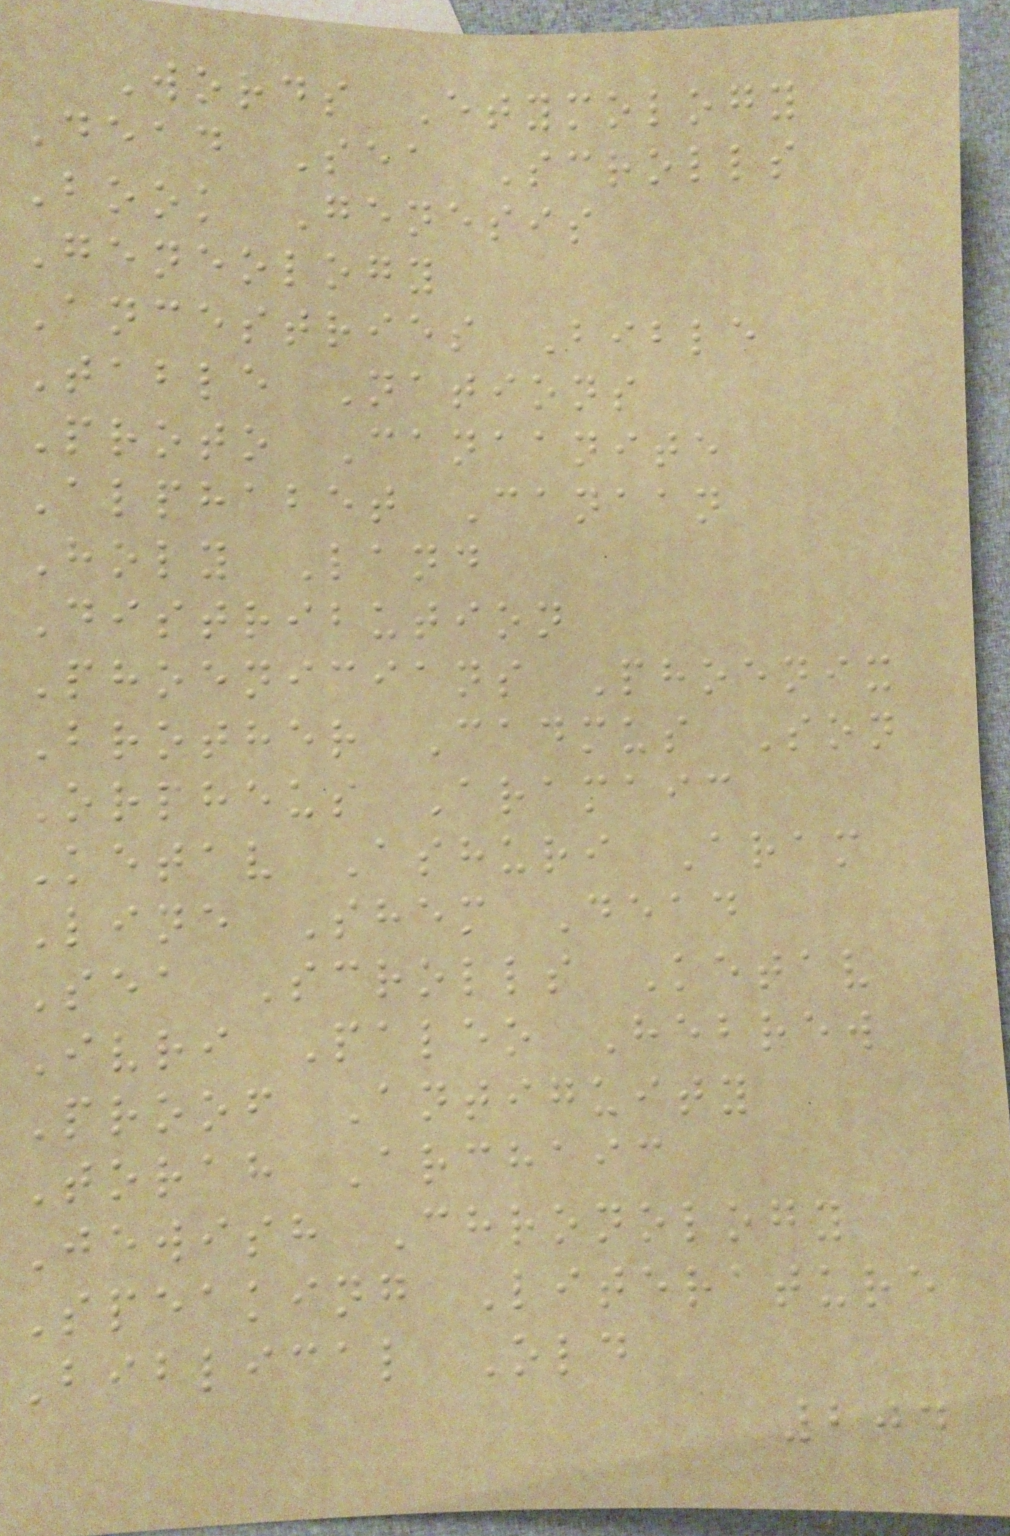Words Etymology
Dead Sea Scrolls
Book Genesis
Geneology
Ancestries Bible
Table Nations
Proto Canaanite
Alphabet Canaan
Holy Land
Distribution
Phoenicians Phoenix
Brother Cadmus Son
Orpheus Aramaic
Ketav Ashuri Aram
Line Shem Dead
Sea Scrolls Ketav
Ivri Paleo Hebrew
Proof Antiguity
Torah Archaic
Jewish Chronology
Speaking Literature
Biblical Old
204
